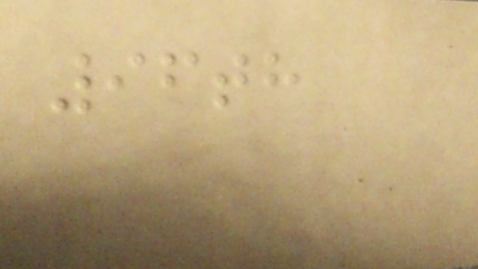96th
